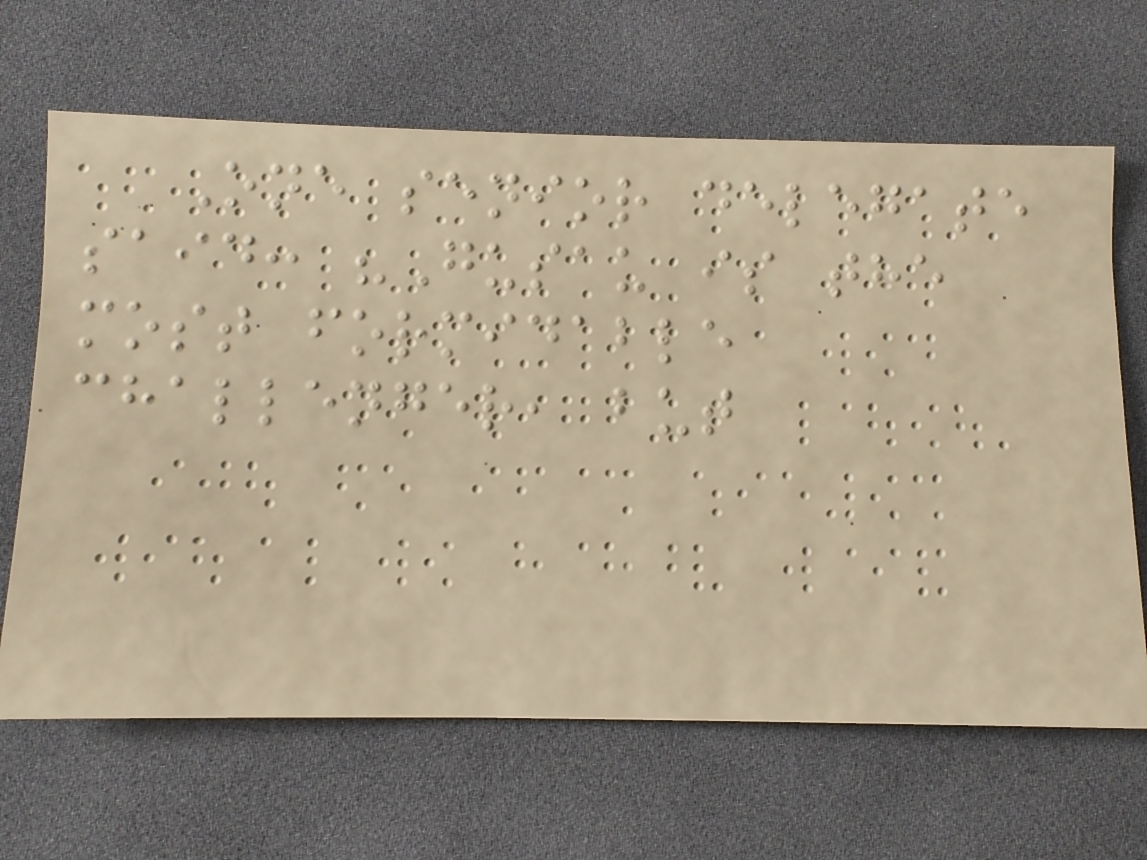One senior delegate
said: "Gusau is the
most formidable
challenger, but
